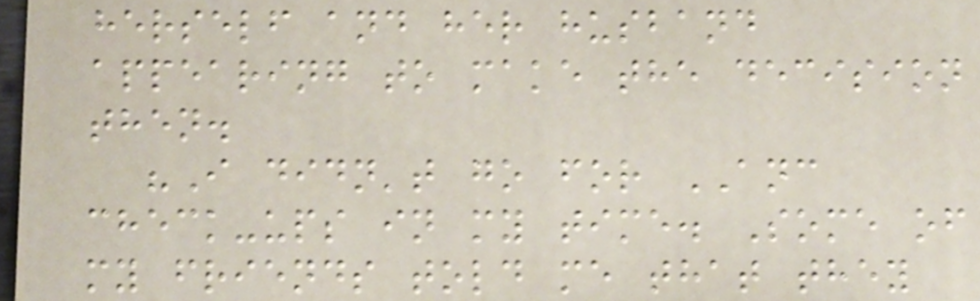herself and her husband
appearing to make the decision
then.
"I didn't go for ANC
check-ups in my time. Some of
my friends told me that they
